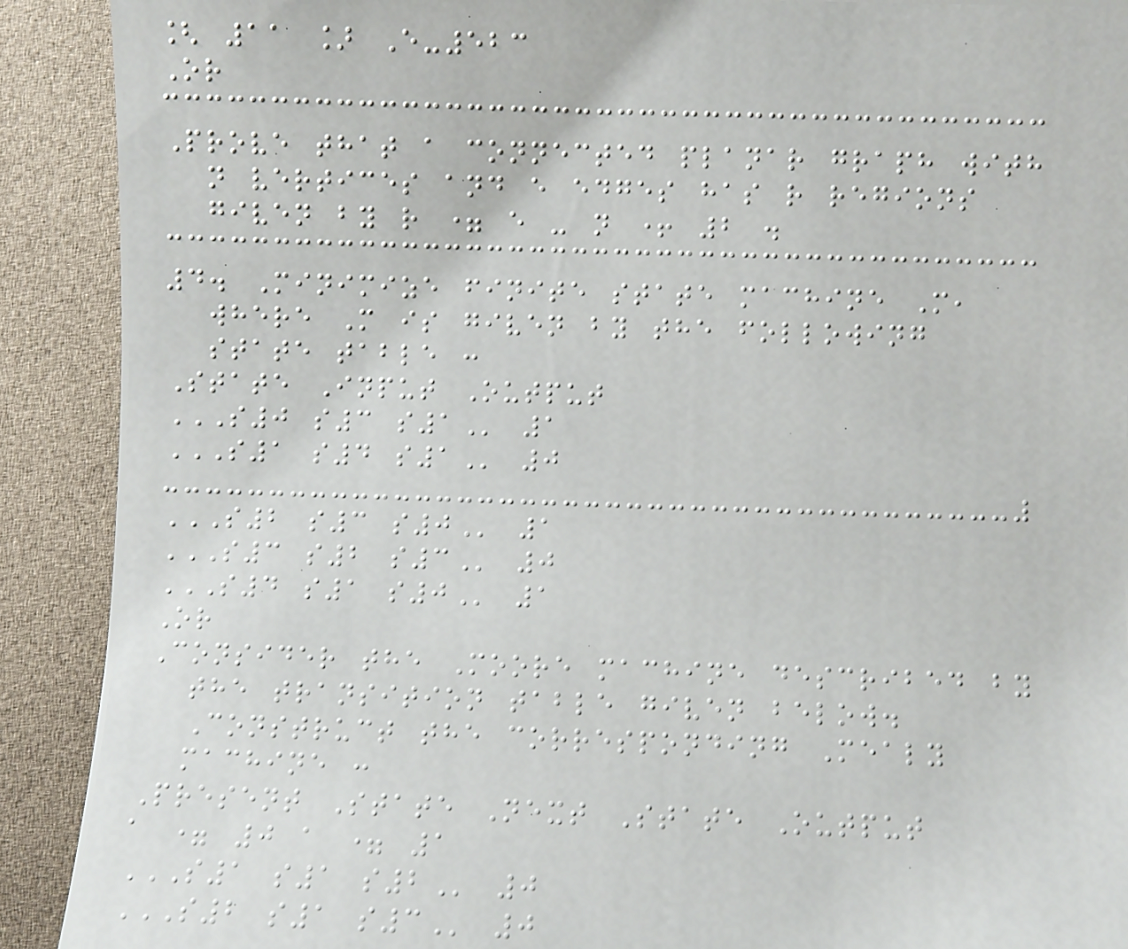[ 11 ] E-523
Or
Prove that a connected planar graph with
n vertices and e edges has r regions
given by r = e - n + 2 .
4. Minimize finite state machine M,
where M is given by the following
state table :
State Input Output
S0 S3 S1 1
S1 S4 S1 0
S2 S3 S0 1
S3 S2 S3 0
S4 S1 S0 1
Or
Consider the Moore machine described by
the transition table given below.
Construct the corresponding Mealy
machine :
Present State Next State Output
a = 0 a = 1
S1 S1 S2 0
S2 S1 S3 0
